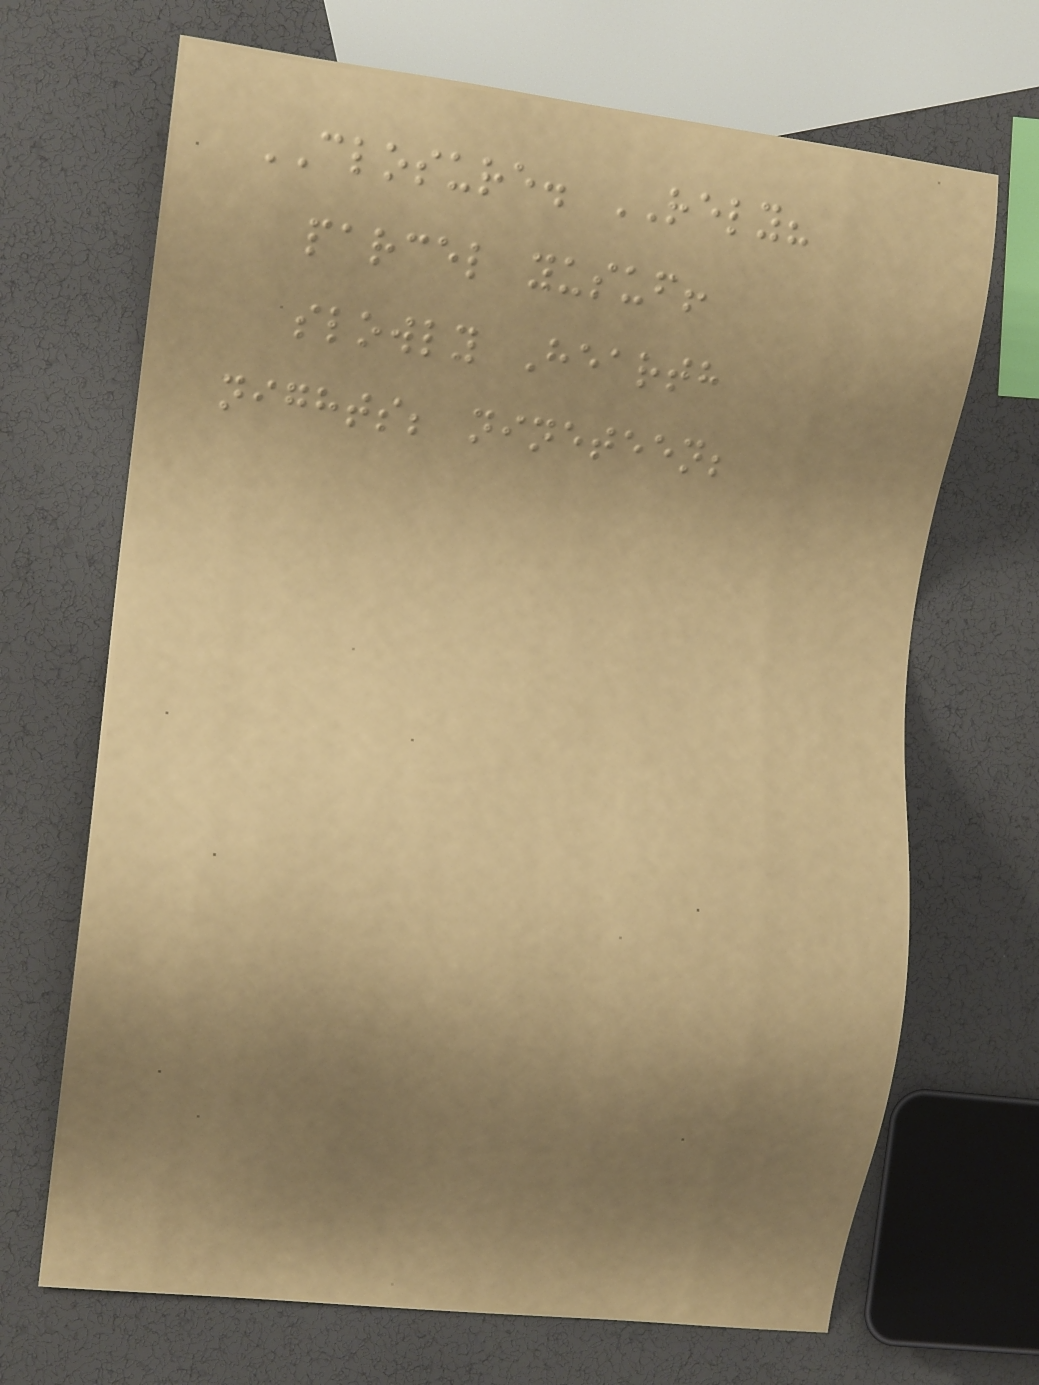CLOSURE. RELY?
parcel yusuf!
slowly Hearth
nights; nineteen;
